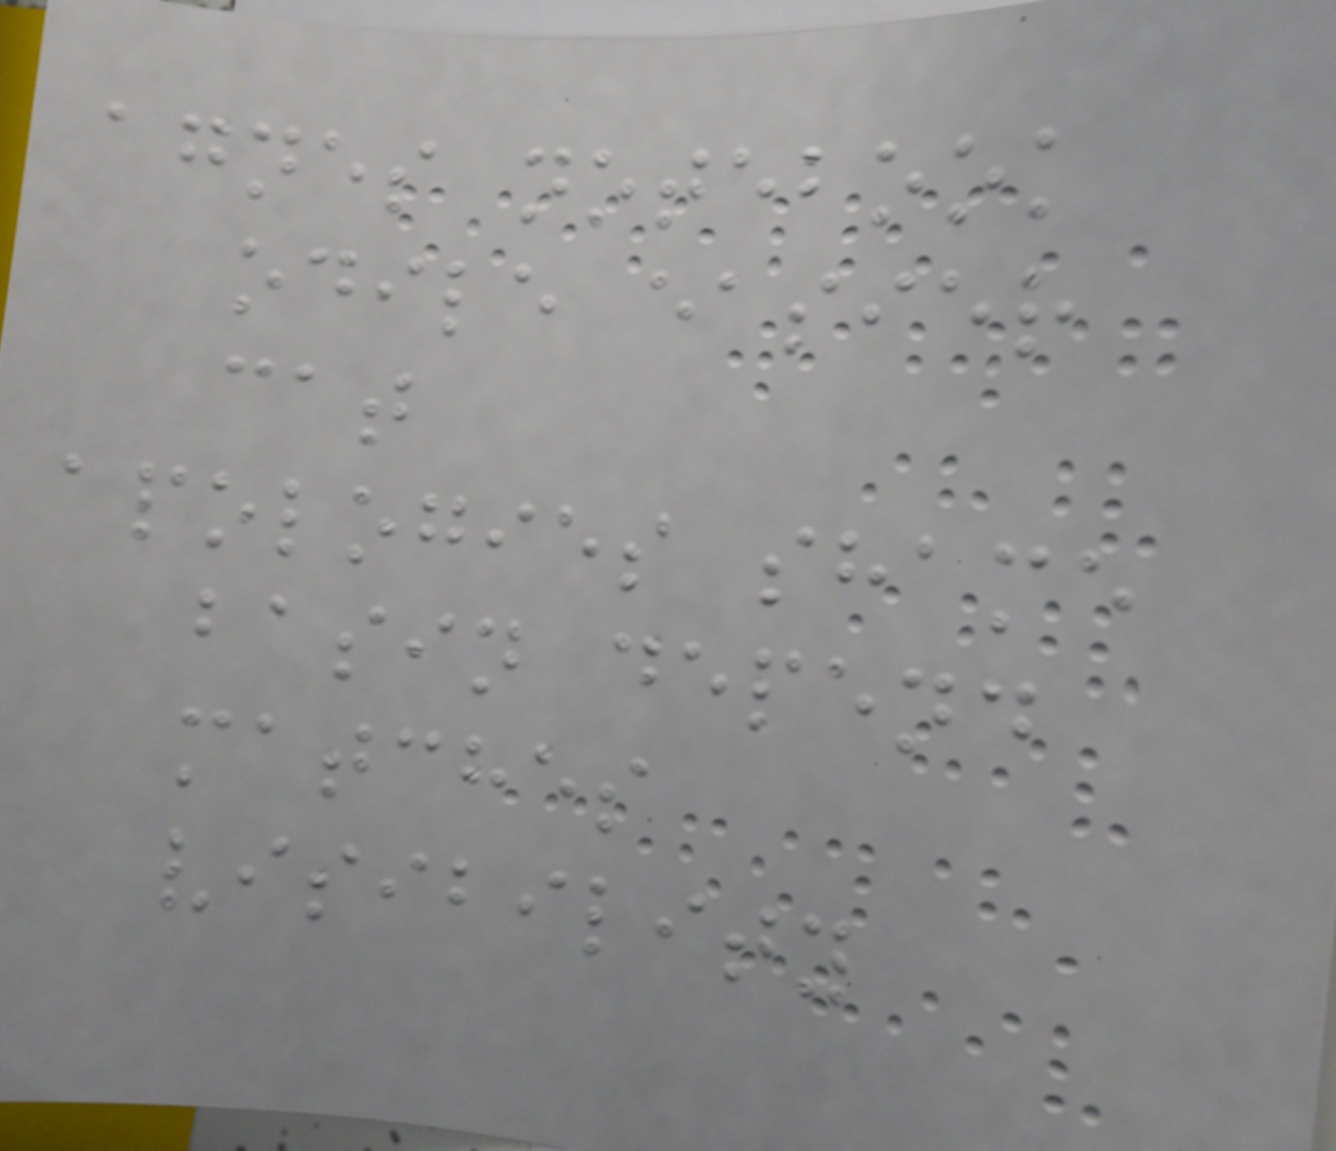agnes notebook
odile easier
cat
apologies shame
basin depend
matches
visibility
